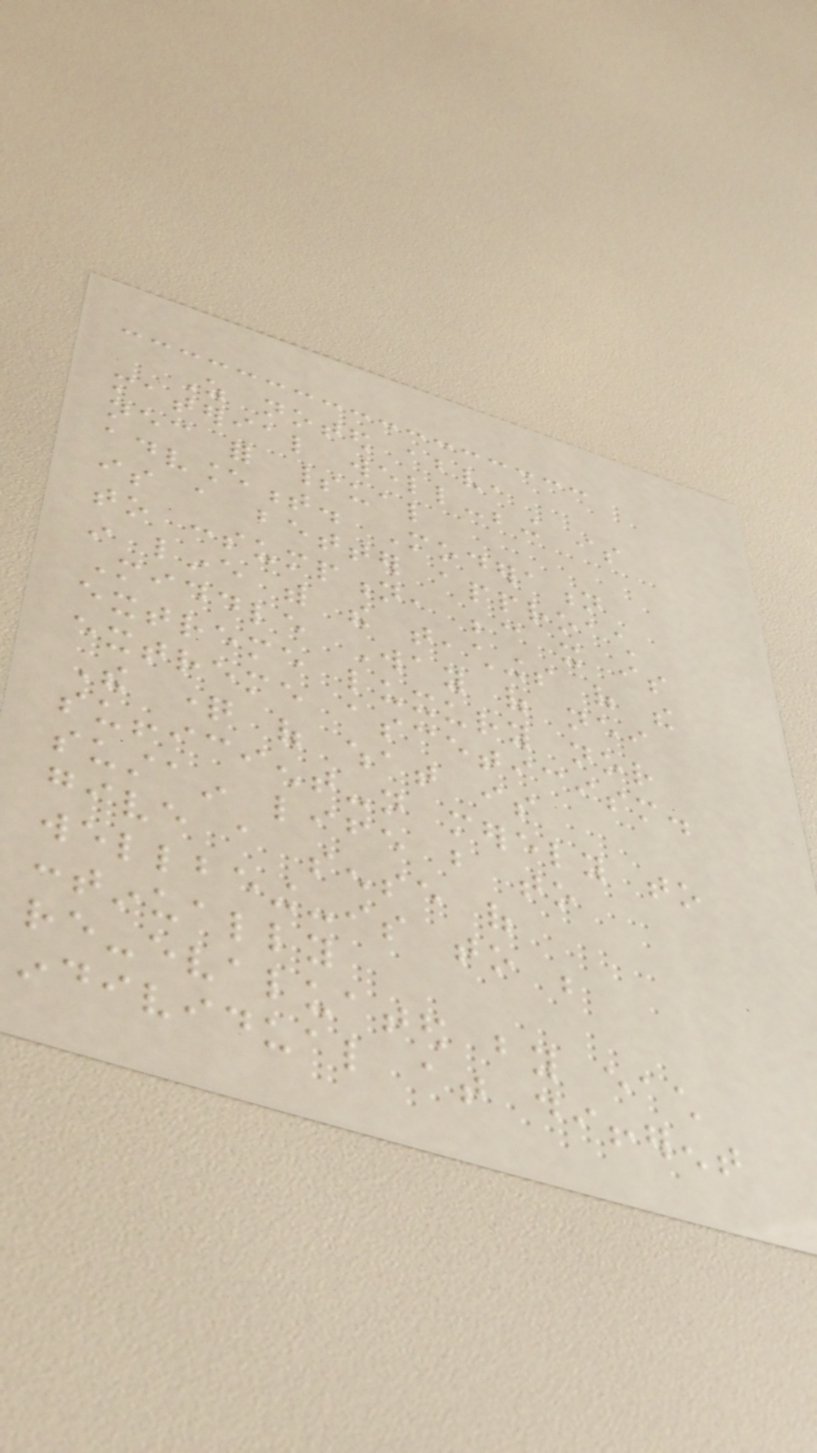As noted above,
material well-being is
necessary for spiritual
advancement. Moderation
is a better approach
to consumption, because it is
in line with the teachings of the
Middle Way of neither
extreme luxury nor
extreme asceticism.
The question of what is
sufficient-not merely to
sustain life but to
give a sense of
wellbeing-is to be
continually
re-evaluated by each
individual at different
